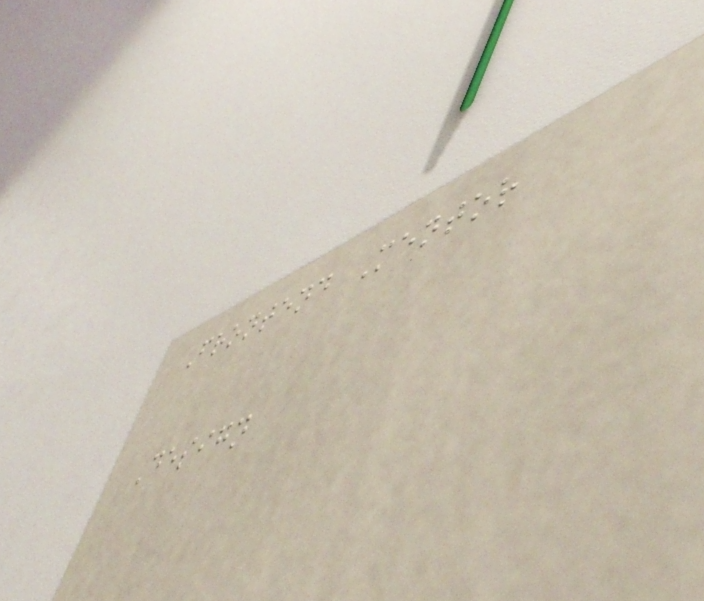Frontend Mentor
Design
